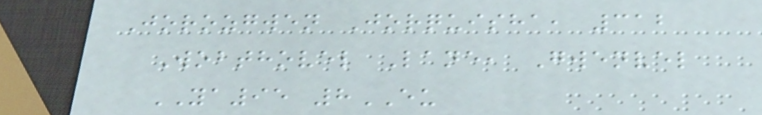Jorozgwen Jorquisha, 312
Wobthovel Lane, Gwenvel
YA95 8EU
